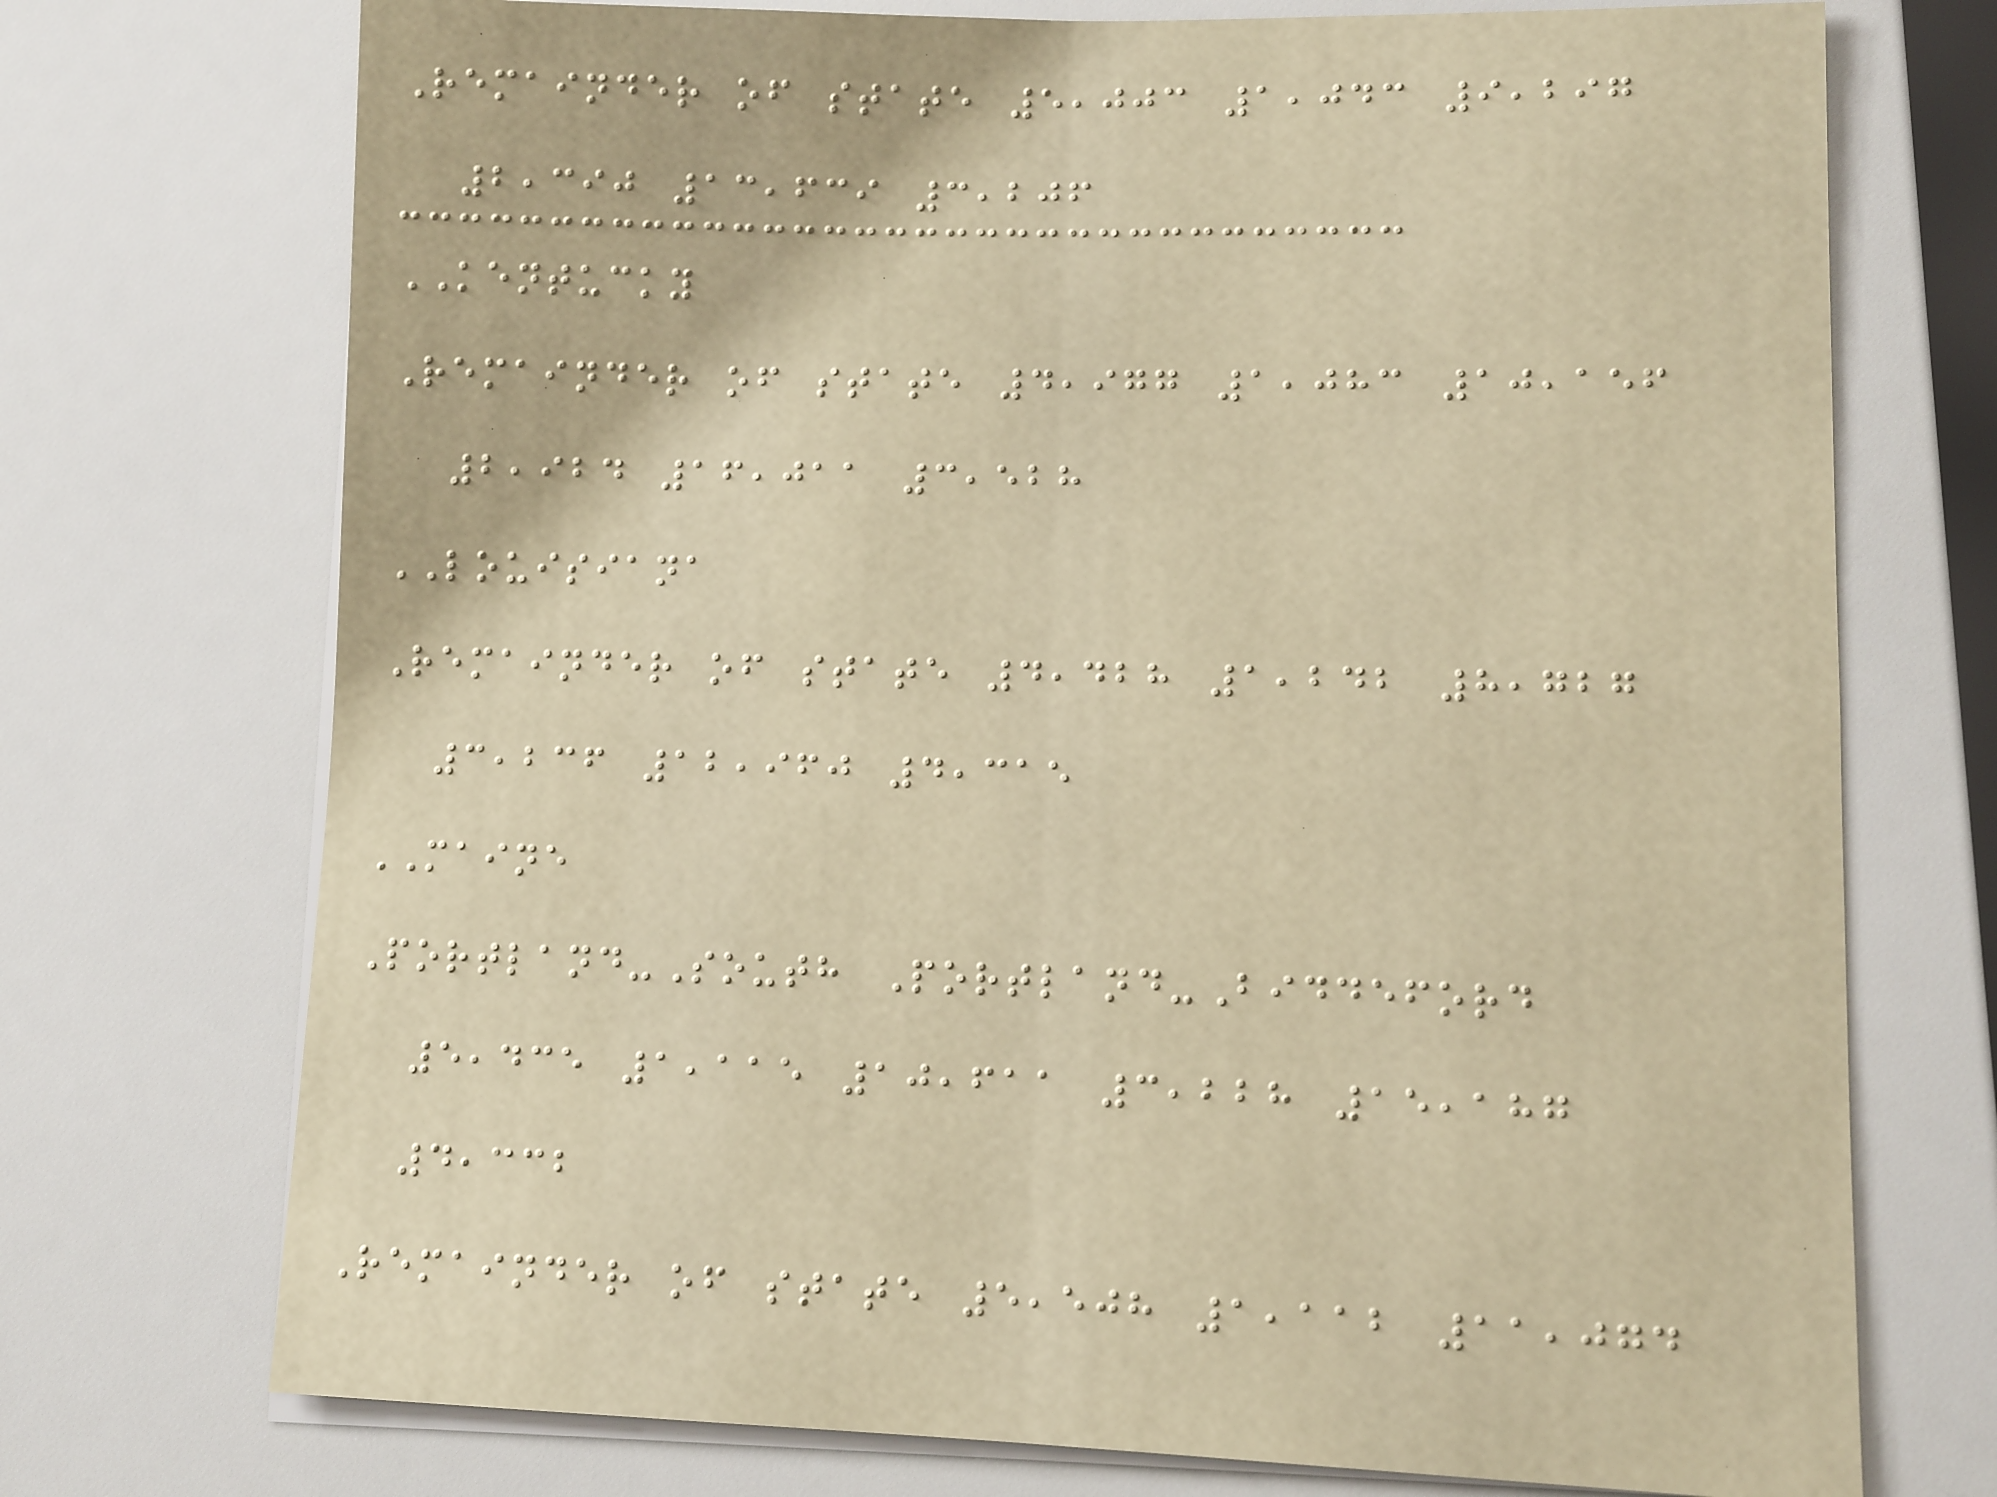Remainder of state 5,003 1,043 9,297
2,390 13,639 3,206
KENTUCKY
Remainder of state 4,977 1,083 10,156
2,924 16,011 3,528
LOUISIANA
Remainder of state 4,428 1,242 8,727
3,236 12,960 4,315
MAINE
Portland-South Portland-Biddeford
5,435 1,115 10,611 3,228 15,187
4,332
Remainder of state 5,508 1,112 11,074
